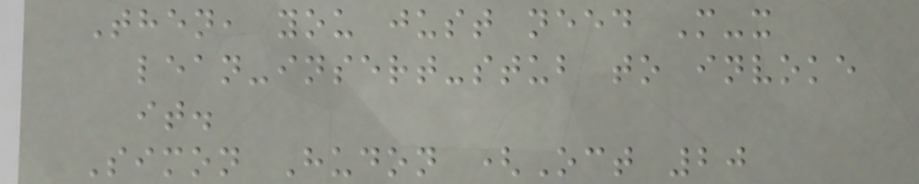Then, you just need M-x
lean-insert-stub to invoke
it.
Simon Hudon (Oct 20
